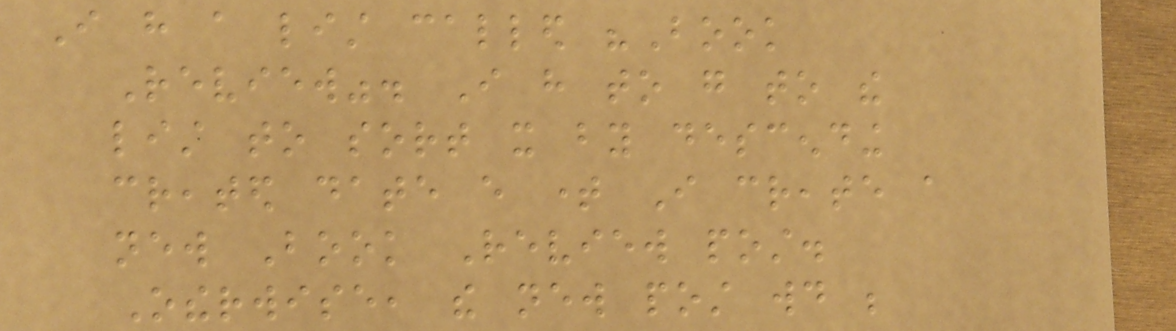I have a list called "Book
Review". I have to go to the
list to sort it by descending
created date every time I create a
new Book Review post.
Otherwise, the new post would be
